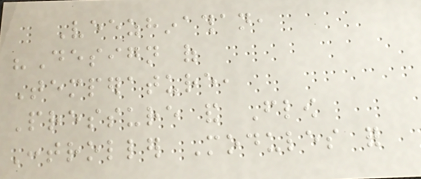Veezhinathan,
"Design of
Temperature,
Pressure and Flow
Controller Modules for
